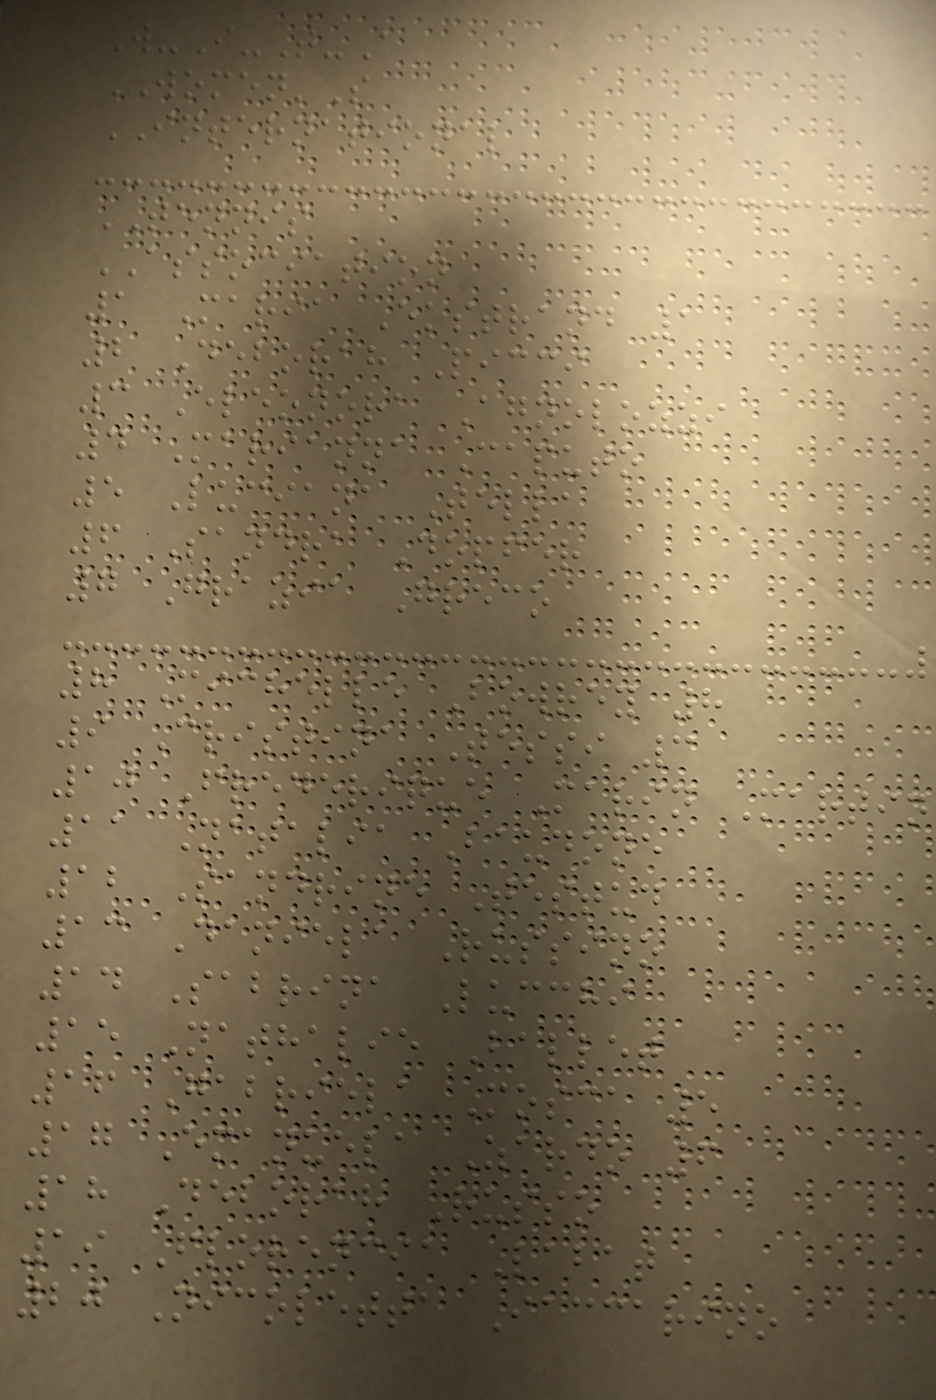W-I-T-A
WOMEN'S
INTERNATIONAL
TENNIS
ASSOCIATION
1 Maria Ekstrand 1
2 Deborah Picci
3 Eleonora Agnolozzi
4 Marianna Caputo
5 Luciana Tella
6 Sandra Dopfer
7 Grazia Greco
8 Michelle Bowrey 8
9 Cristina Tessi 3
10 Frederique Marin Martin
11 Natalia Baudone
12 Sandrine Testud
13 Daniela Russino
14 Sabrina Lucchi
15 Nathalie Ballet
16 Gabriela Mosca 5
17 Emanuela Zardo 6
18 Deborah Russo
19 Florencia Labat
20 Nicoletta Iaccarino
